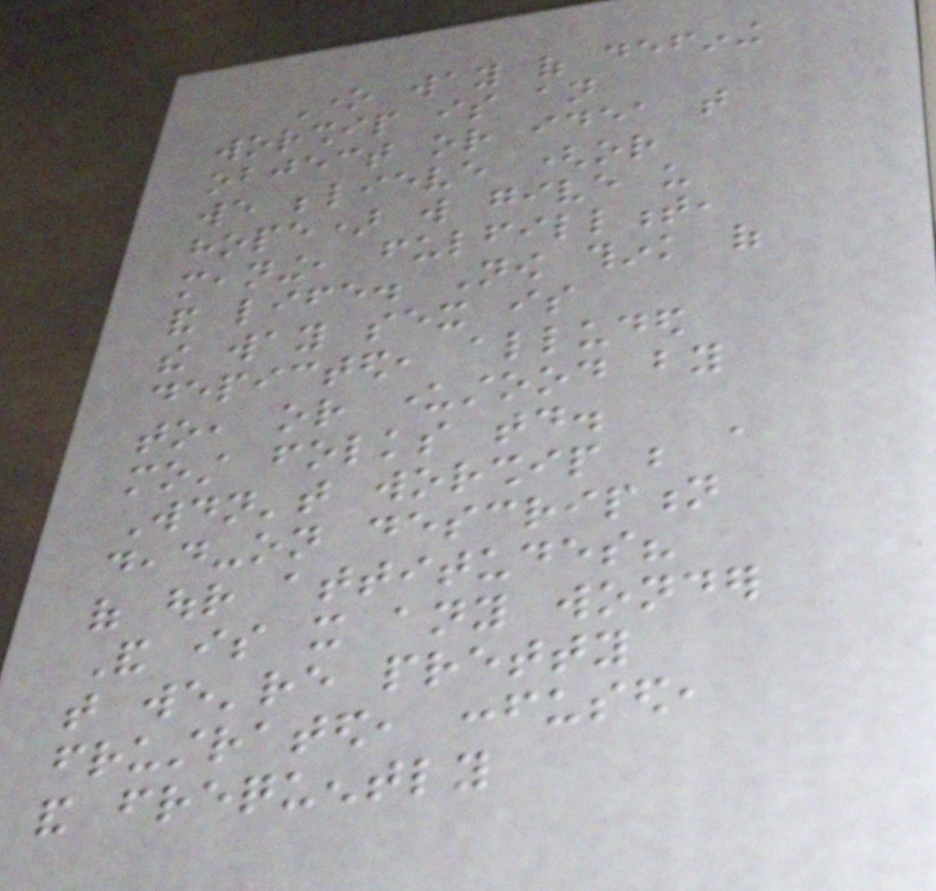One way of defining
worship is an
object or idea that
we believe (or
hope) will give us
meaning, fulfillment,
and life. Now think of
the way sex is
depicted, alluded
to, or understood by
most folks today.
Wouldn't worship be a
dead-on description
of our attitudes?
And is it any wonder
that we're pretty
frustrated, confused,
and frequently
